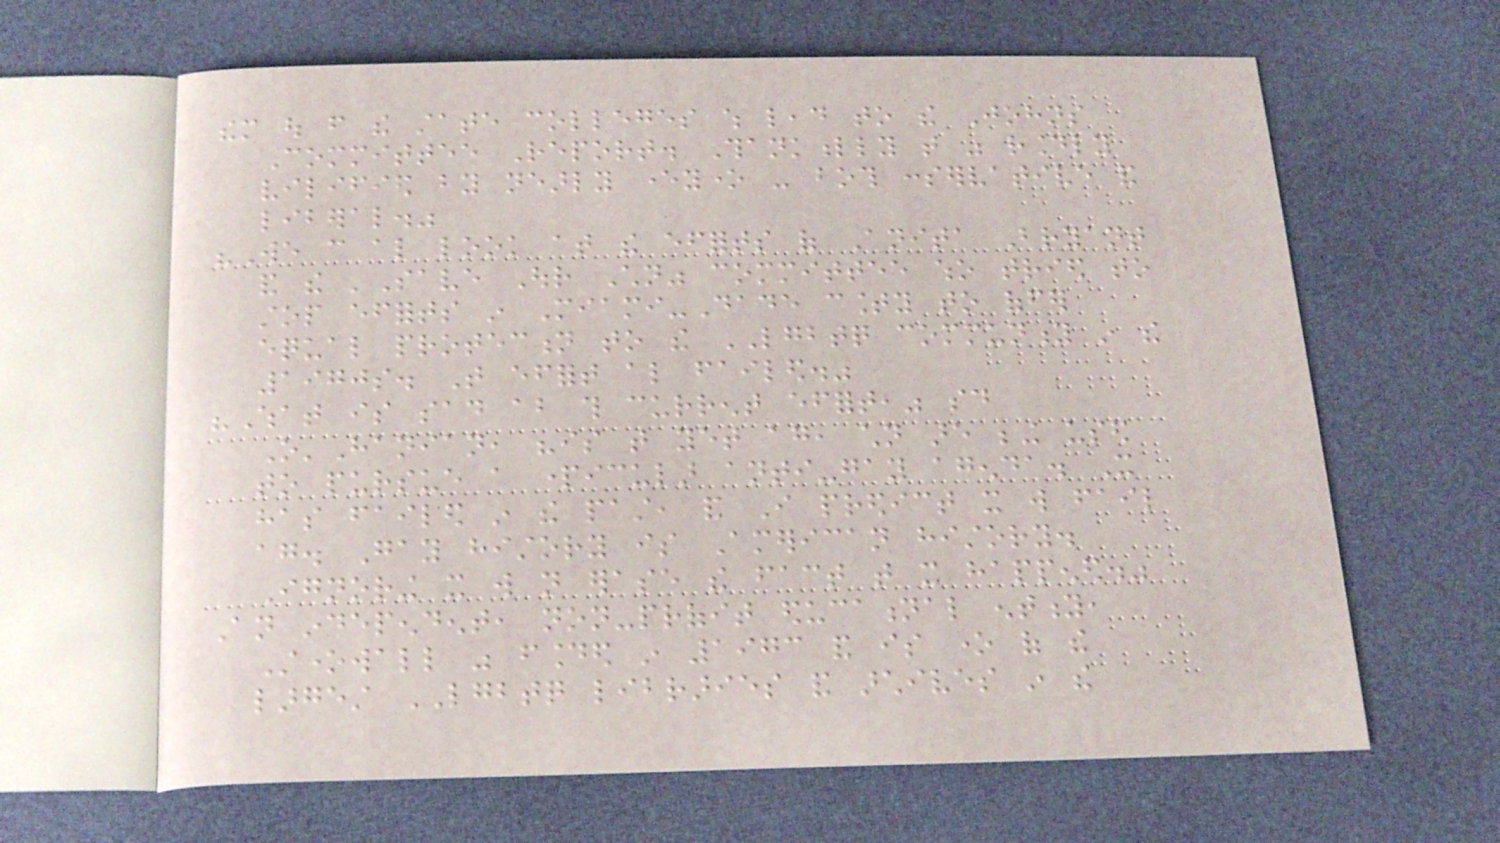them out from the state colleges which lead to the Johns
Committee Report. Thankfully that was roundly
vilified by nearly everyone - both conservative and
liberal."
"We can also look at the efforts of Anita Bryant
and the 'Save Our Children" committee who tried to
stop efforts in Miami-Dade county to offer
equal protection to the LGBTQ community in the
1970s. That effort also failed."
"What is sad about this current effort," said
O'Hanian, "is that yet again, children are being used
to pursue a particular anti-gay agenda. It
has failed in the past, and I predict it will fail
again. Gay history is American history.
Ignoring it will not erase the fact that it happened."
An independent, non-profit educational entity,
Stonewall was founded in 1973 and is one of the
largest LGBTQ libraries and archives in the
